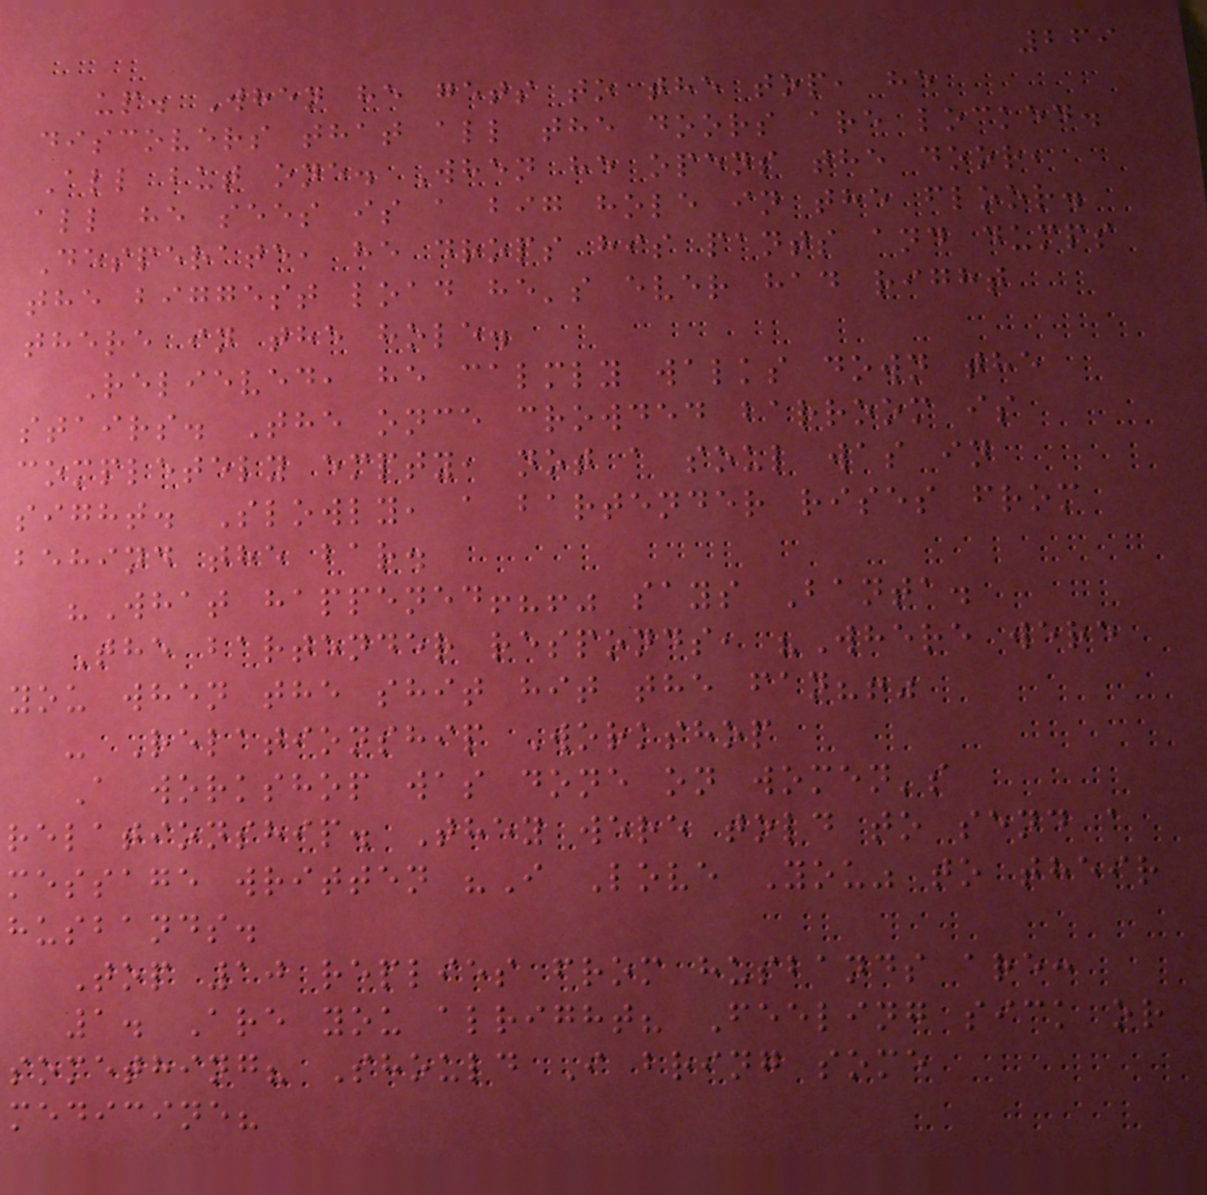269
up. When he gets to the top, he
discovers that all the doors are locked.
All but one. When he opens the door,
all he sees is a big hole in the floor.
Desperate, he drops his pants and dumps
the biggest load he's ever had right
there in the hole.
Relieved, he calmly walks down the
stairs. The once crowded barroom is
completely empty, not a soul was in
sight. Slowly, a bartender rises from
behind the bar.
"What happened!?!" says Banta.
The bartender responds, "Where were
you when the shit hit the fan?!"
- Relationship Workshop
A workshop was done on women's
relationship. They were told to send a
message written "I Love You" to their
husbands.
Top 10 replies from husbands are:
1. Are you alright? Feeling sick or
something? Should I bring some
medicine?
